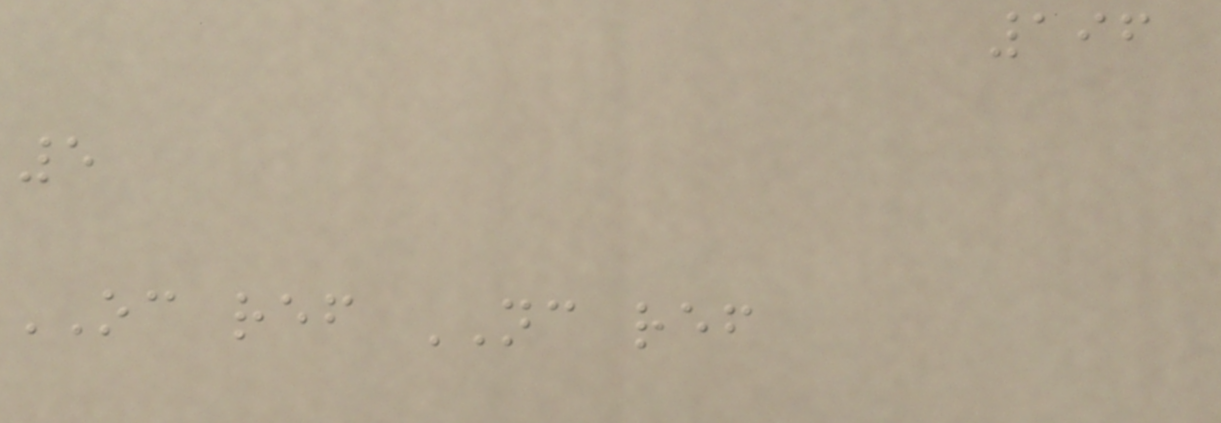196
5
OC ref NC ref
